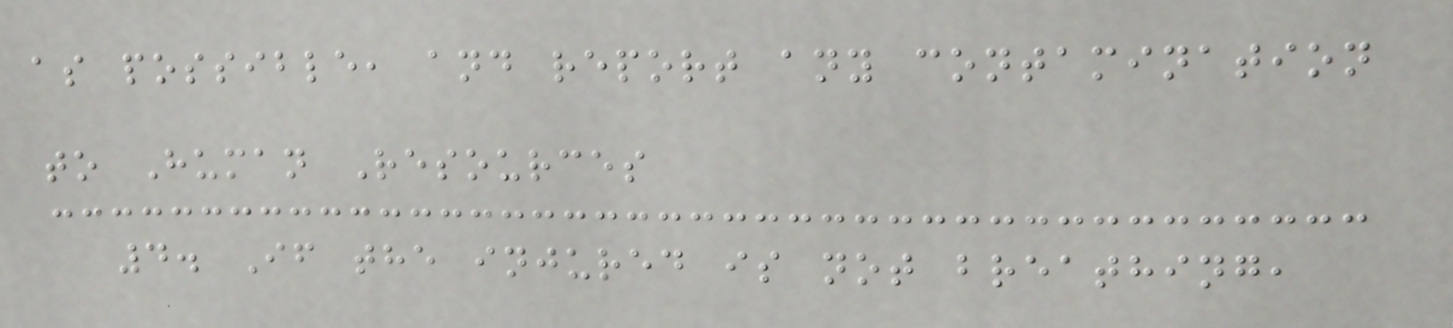as possible, and report any contamination
to Human Resources
4. If the injured is not breathing,
